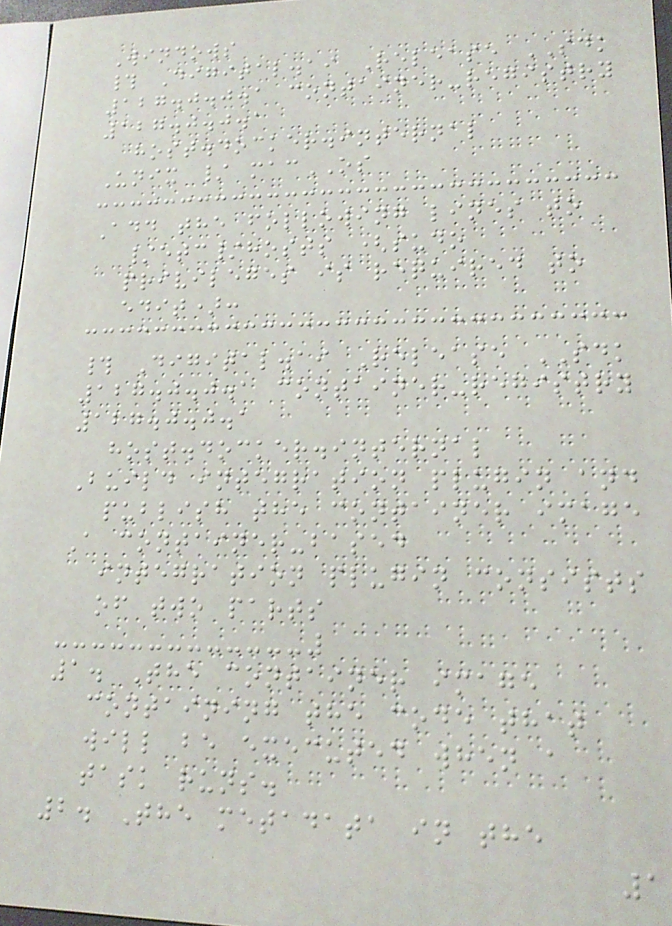Windows
# Digital.ai Release SDK
127.0.0.1 container-registry
127.0.0.1
host.docker.internal
Unix / macOS
Add the following lines to
/etc/hosts (sudo
privileges is required to
edit):
# Digital.ai Release SDK
127.0.0.1 container-registry
127.0.0.1
host.docker.internal
Build integration plugin and
publish the container image
A container-based
integration plugin consists
of two parts
1. The container image
containing the code that
will be executed when a
task runs.
2. The metadata in the
1
